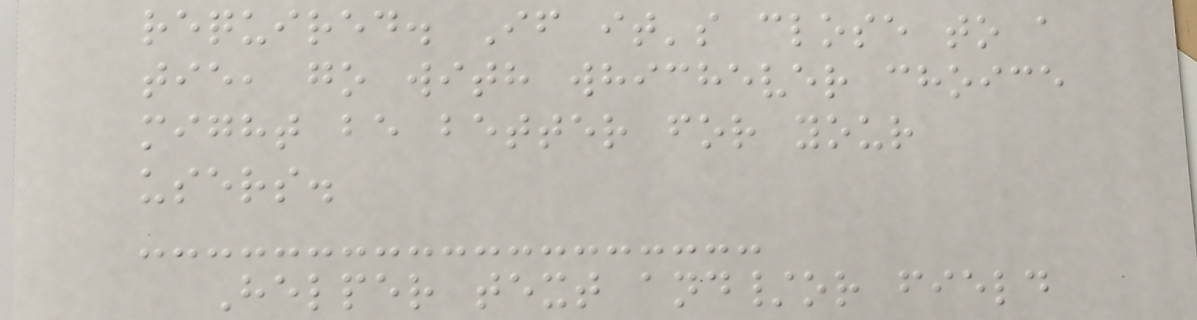required. If it's close to a
tie, go with whichever choice
might be better for your
users.
Helper text and/or field
